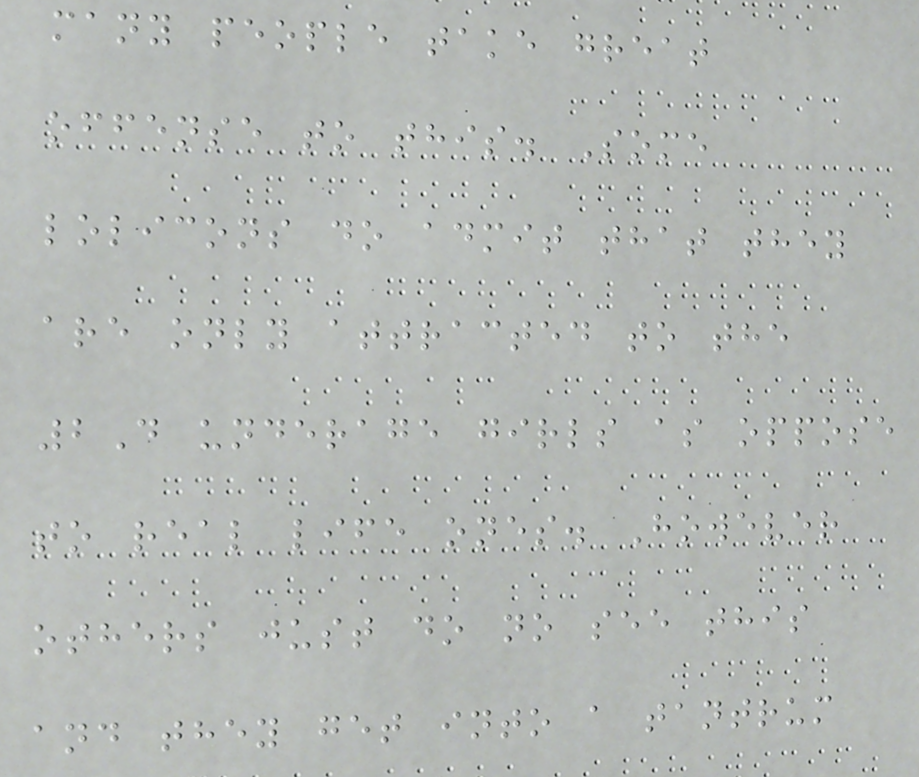many people take great
offense to this. Some
lolicons do admit that they
are only attracted to the
2D underage girls as oppose
to real life ones. However
others just do no see this
and they get into a tantrum
